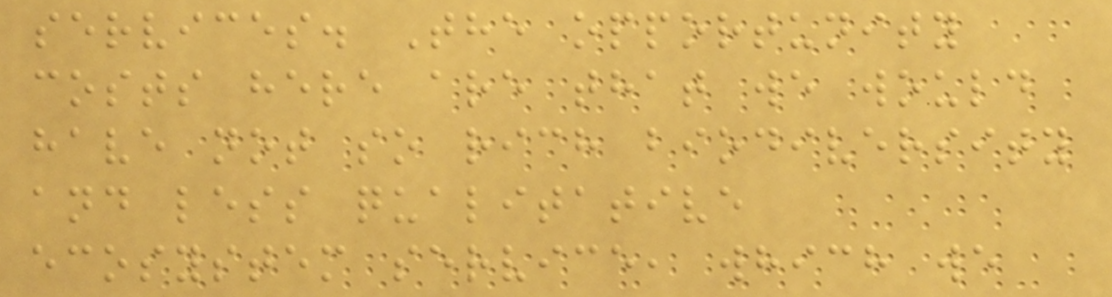services. The opportunity
costs here are that we would
have not so rich biodiversity
and less qualitative
ecosystem service, which we
